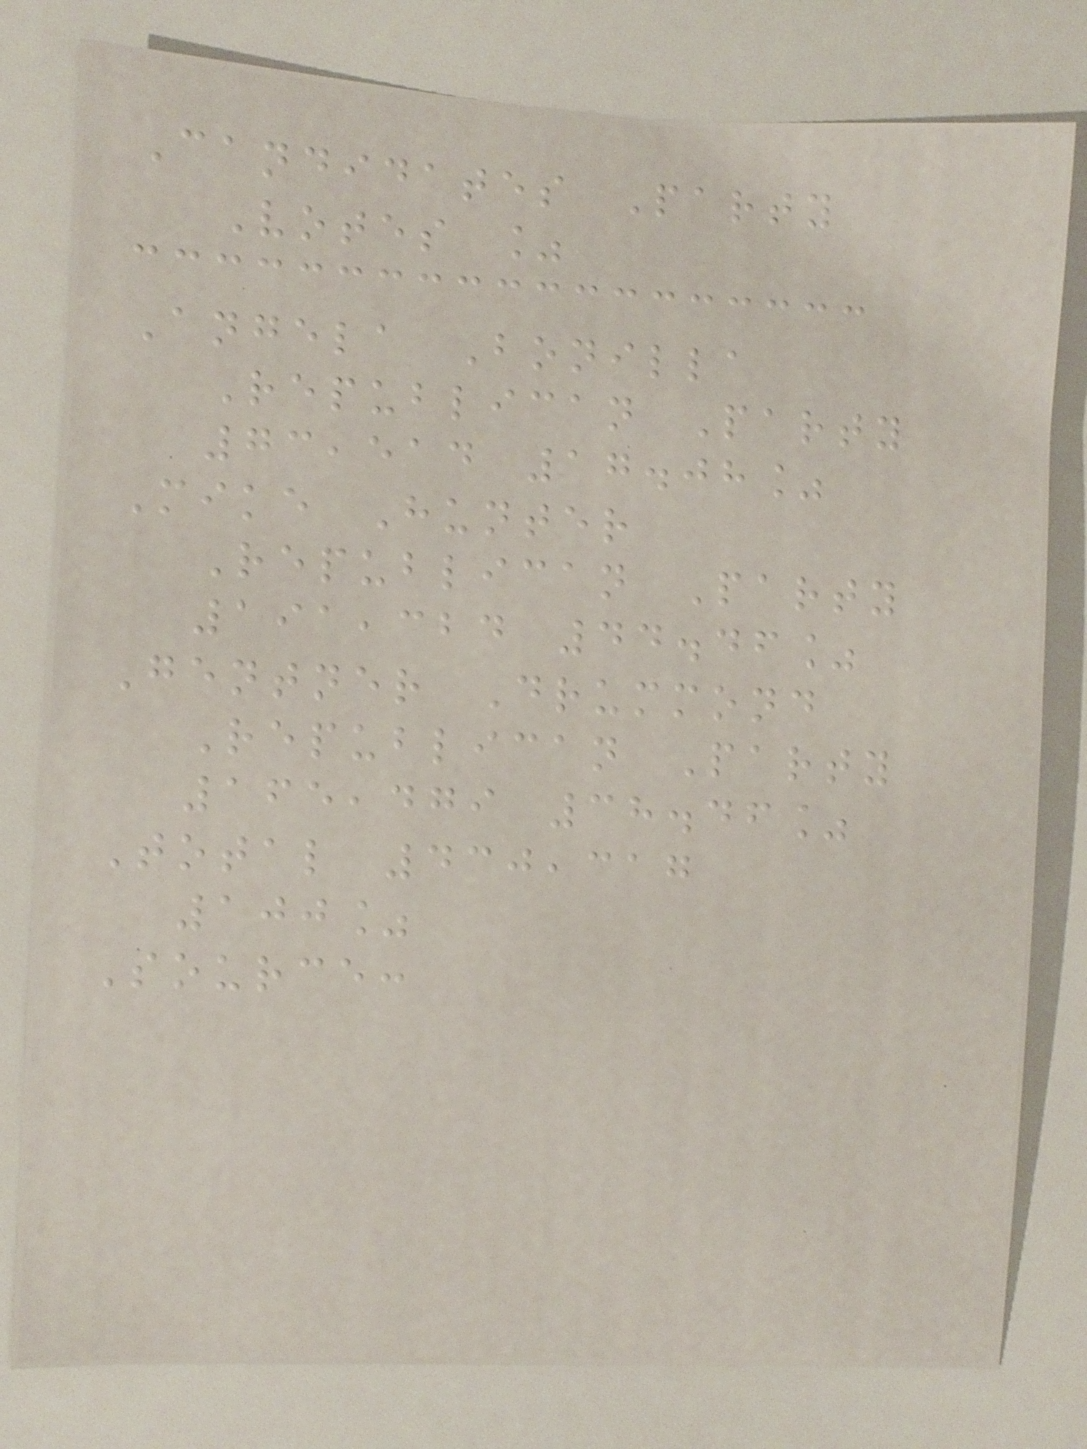Candidates Party
Votes %
Angela Bonilla
Republican Party
73,514 17.08%
Mike Hunter
Republican Party
191,324 44.46%
Gentner Drummond
Republican Party
165,479 38.46%
Total 430,317
100%
Source:
